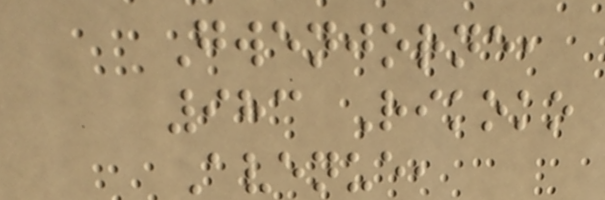Gwenjorne,
983 Rikoko
Avenue,
